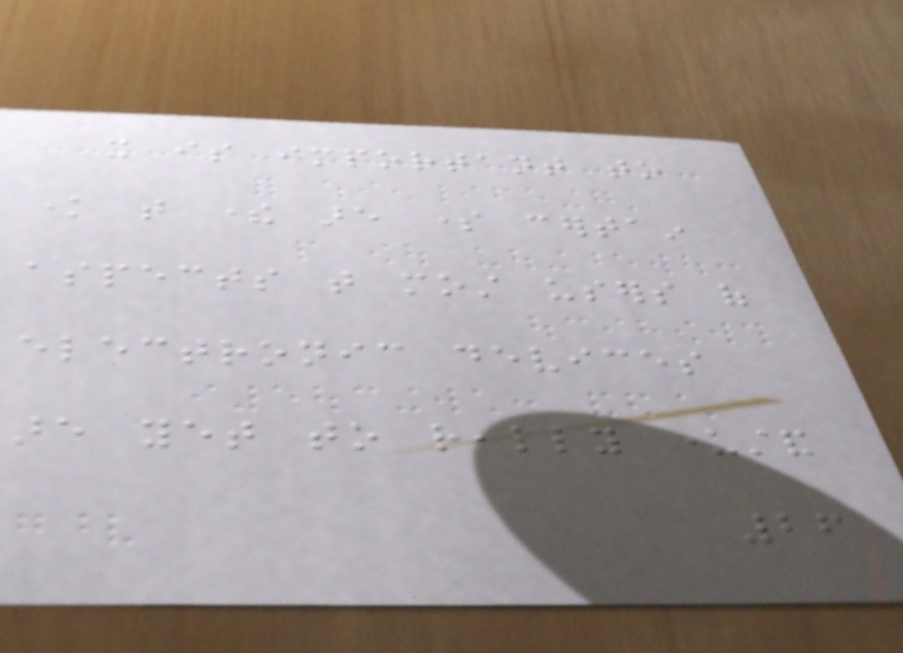it is important to
know that there are some certain
aspects that most users of
electronic devices
are yet to really understand
26
